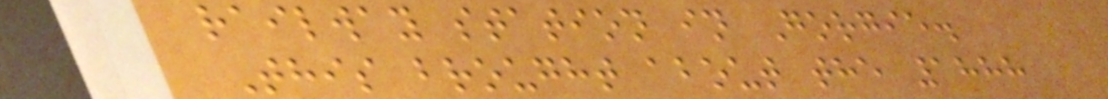railway station in Gorgie.
This brought about the 1888
